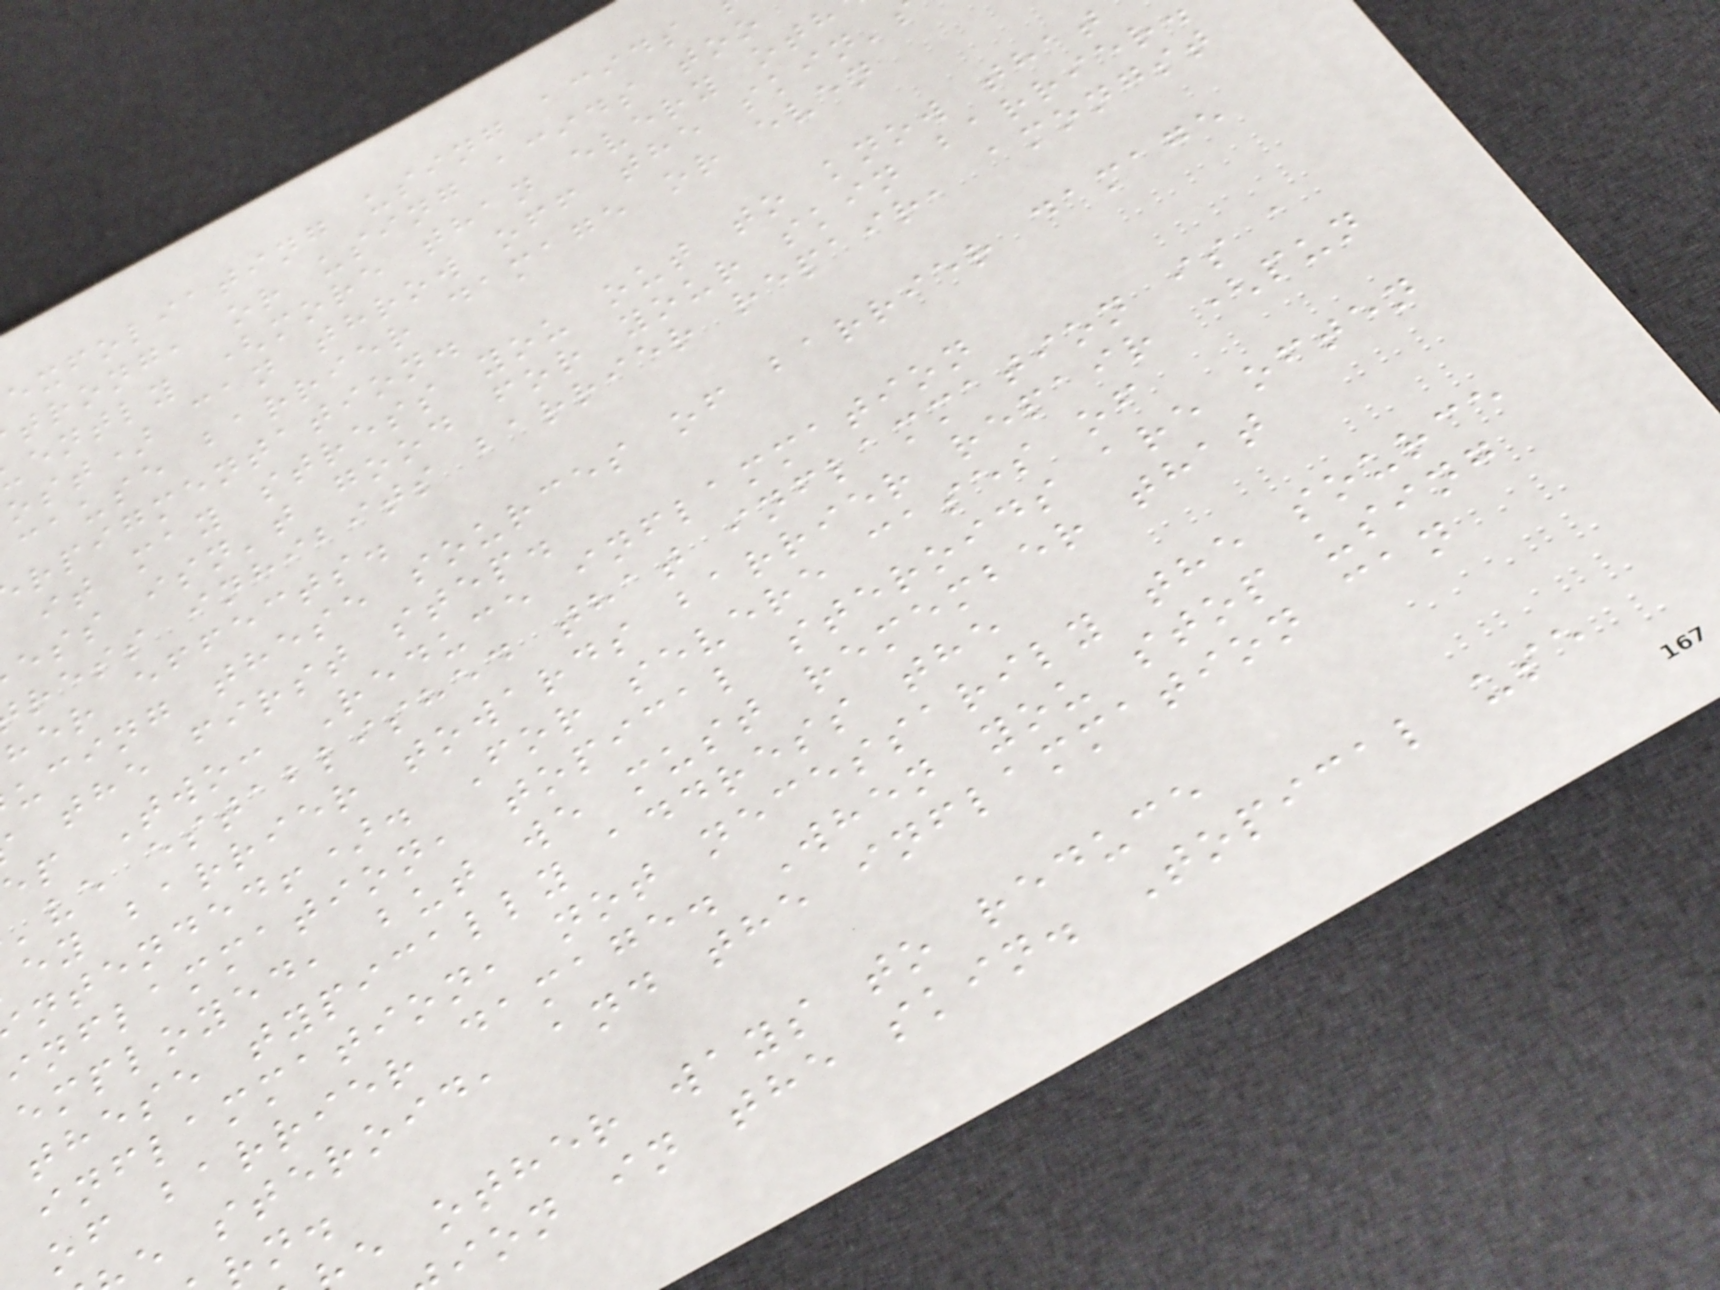exfoliating using acids
trong, or using acids too
ently (more than every oth
ost) can throw off the skin'
cause barrier damage or even
rpigmentation.
it may stress you out to know that
ess isn't good for your skin barrier
ress inhibits barrier repair, amongst
her effects.
ucing these sources of barrier damage
the first step.
ep Two: Reduce inflammation
've established that inflammation is a
ey barrier towards barrier repair (pun
ntended!). For severe cases of
inflammation, topical steroids are often
employed, but we must remember that
these typically address the
inflammation, not necessarily the source
of barrier damage. When you stop using
e steroid, and the inflammation can
e other ways to reduce
ion in the skin. Topical use
